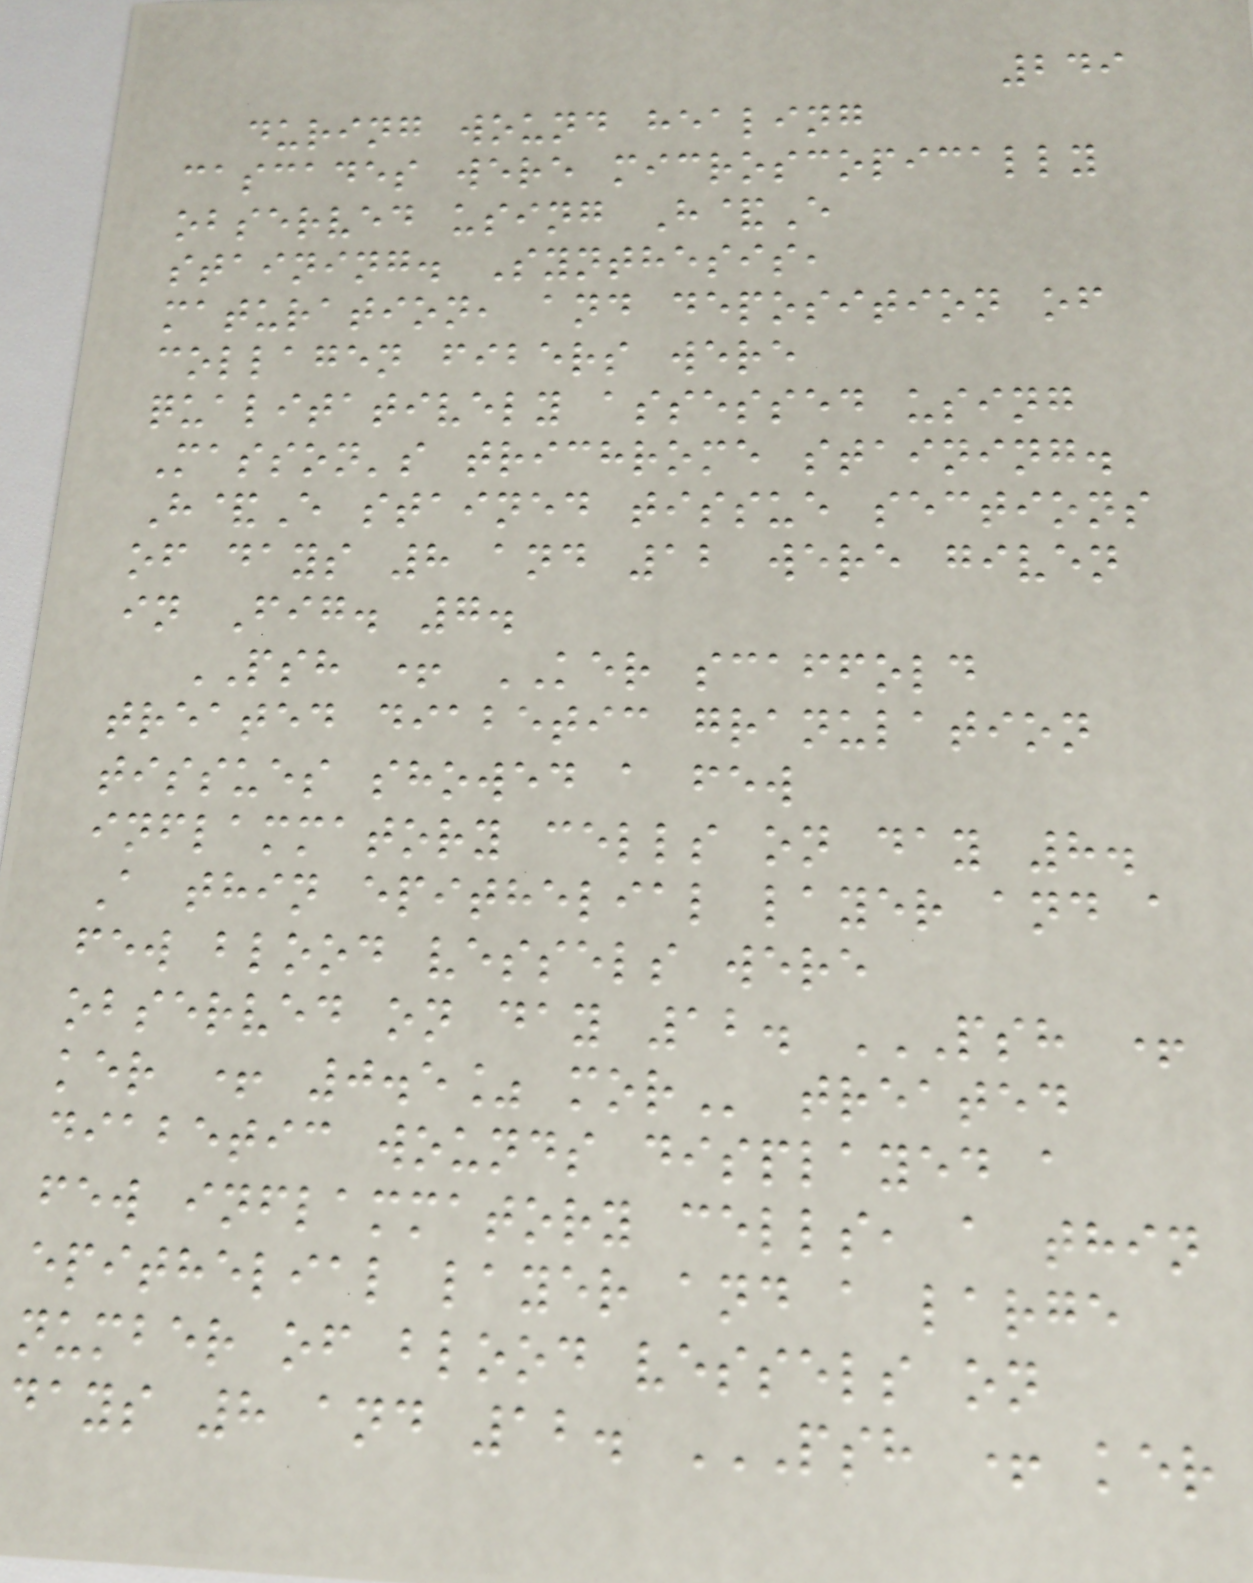249
during wound healing
cascades were microscopically
observed using H&E
staining. Synthesis,
maturation, and deposition of
collagen fibers were
qualitatively assessed using
Masson's trichrome staining.
H&E stained tissue sections
of days 8 and 12 were given
in Fig. 7.
PSH + KER scaffold
treated diabetic granulation
tissues showed a few
inflammatory cells on day 8.
A thin epithelial layer and a
few blood vessels were
observed on day 12. PSH +
KER + 0.5% MOR treated
diabetic wounds displayed a
few inflammatory cells, a thin
epithelial layer and a large
number of blood vessels on
days 8 and 12. PSH + KER
